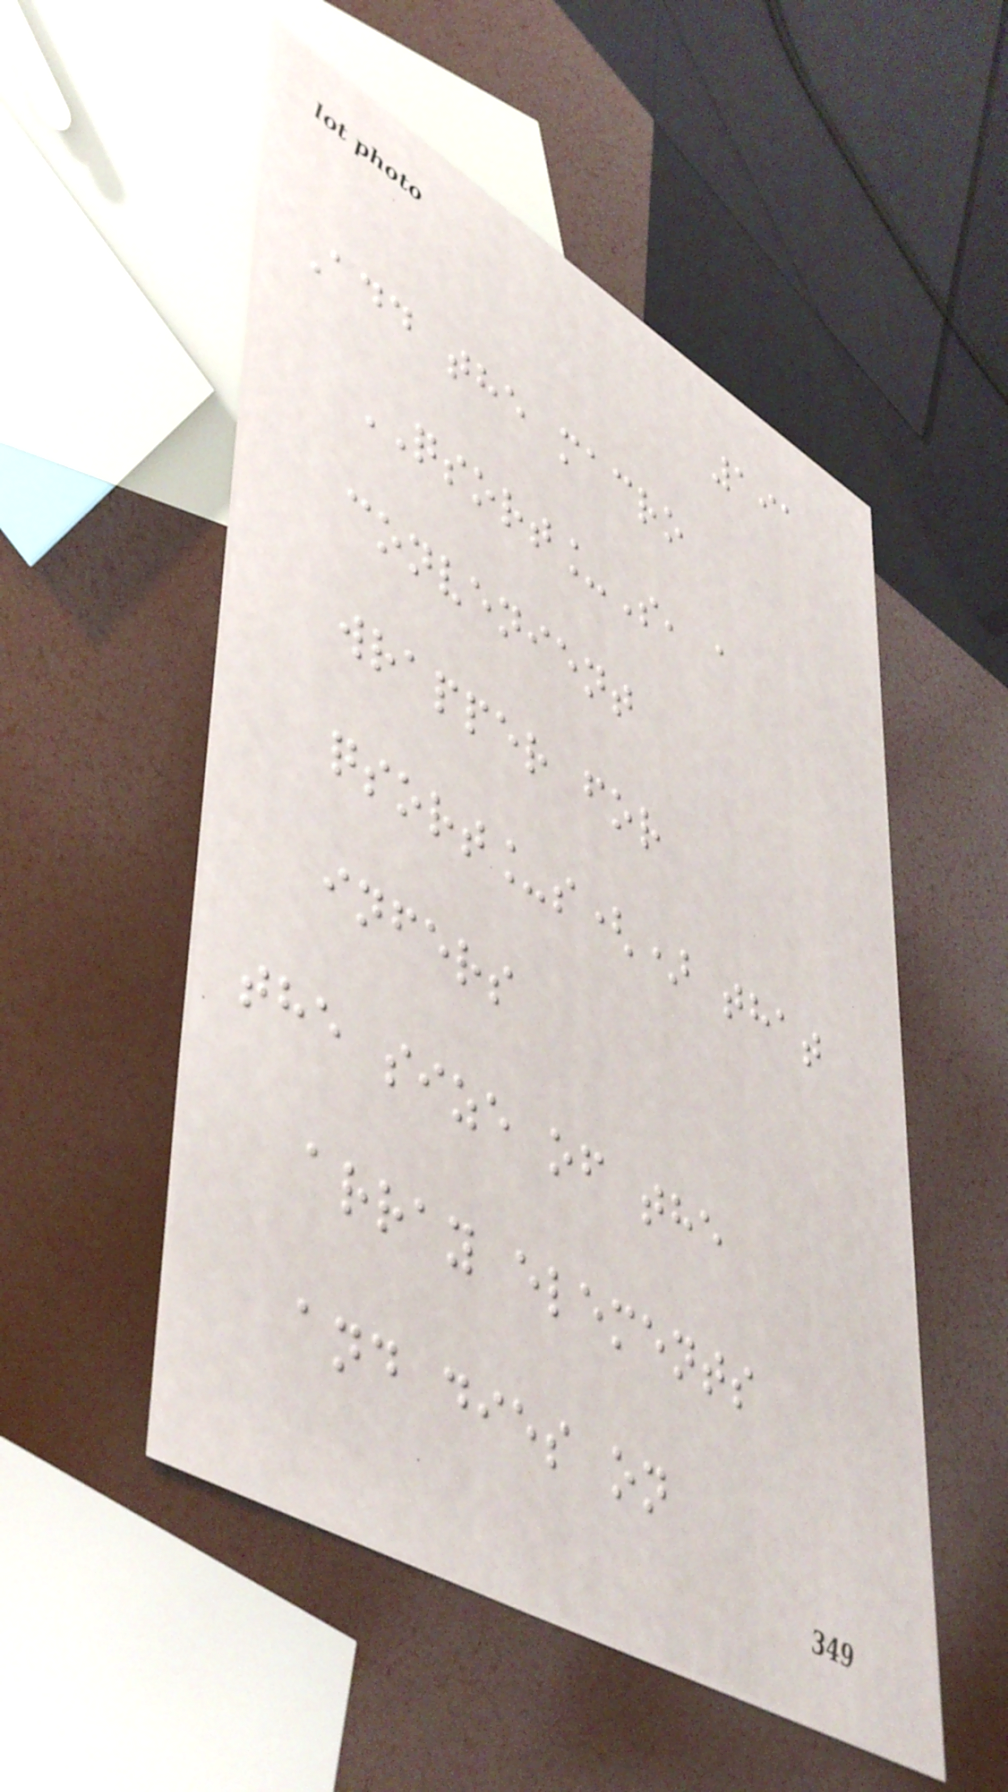191
Add the macro
QSORT_S, a
convenient
wrapper for
qsort_s() that
infers
the size of the
array elements
and dies on
